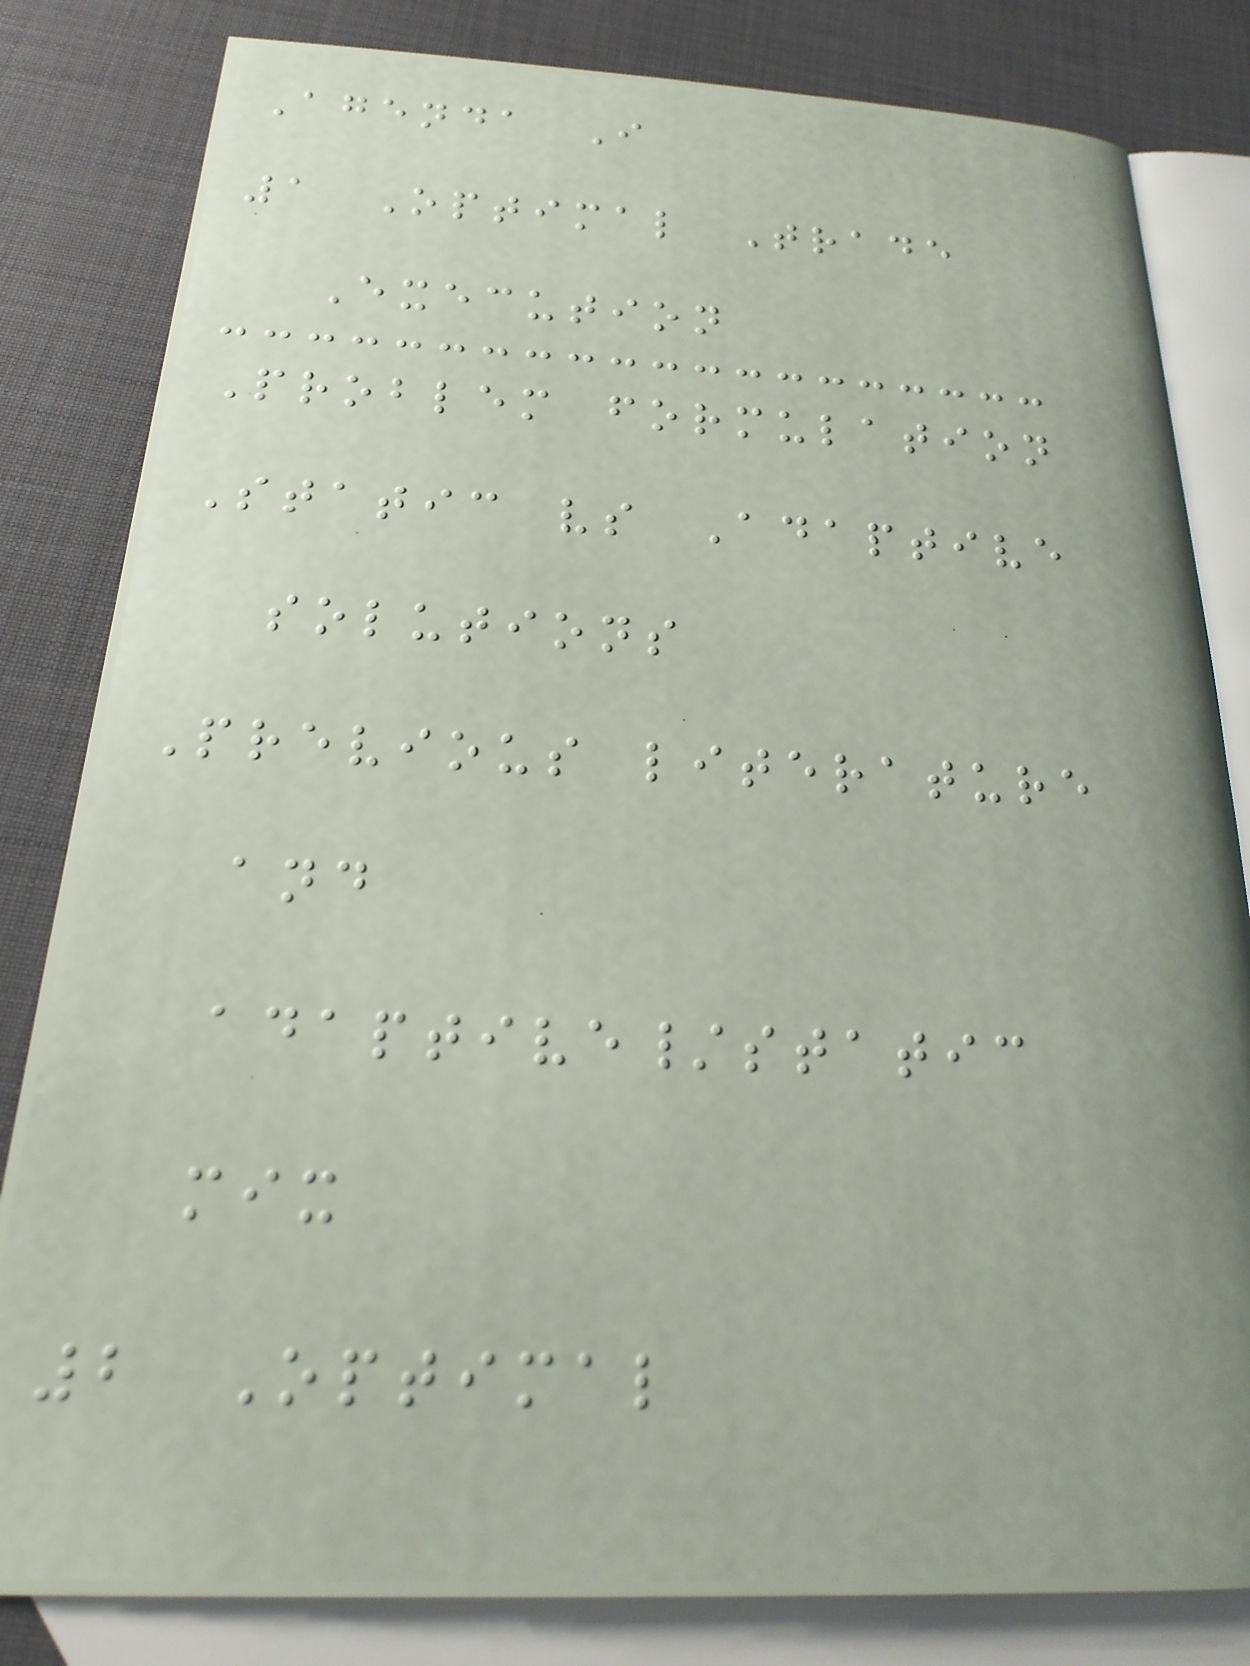Agenda I
1 Optimal Trade
Execution
Problem formulation
Static vs Adaptive
solutions
Previous literature
and
adaptive/static
mix
2 Optimal
